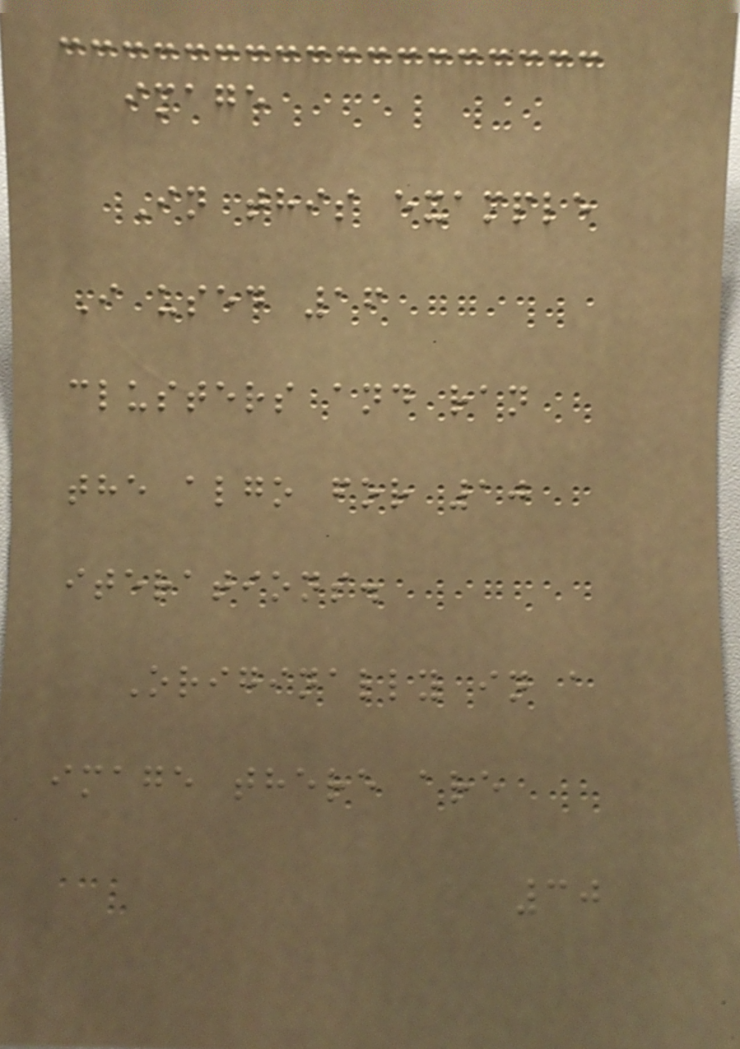image
In this example
I used 16
clusters and ran
the algo for 10
iterations.
Originally in a
image there are
30
